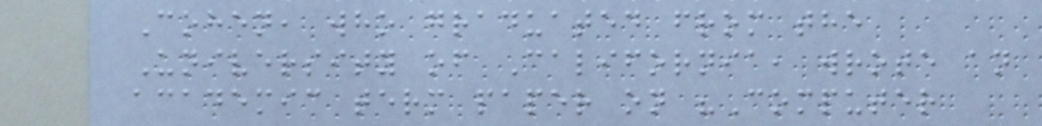Cohen, who graduated from the
University of California, wrote an
academic term paper on "Computer
